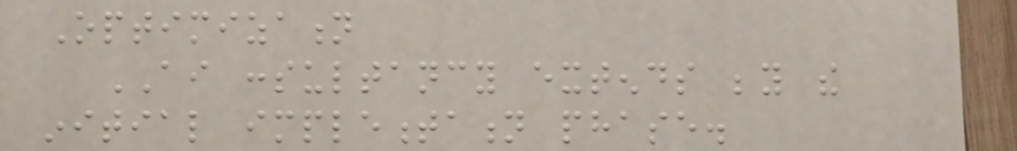Optimization
AI consultancy extends beyond the
initial implementation phase.
